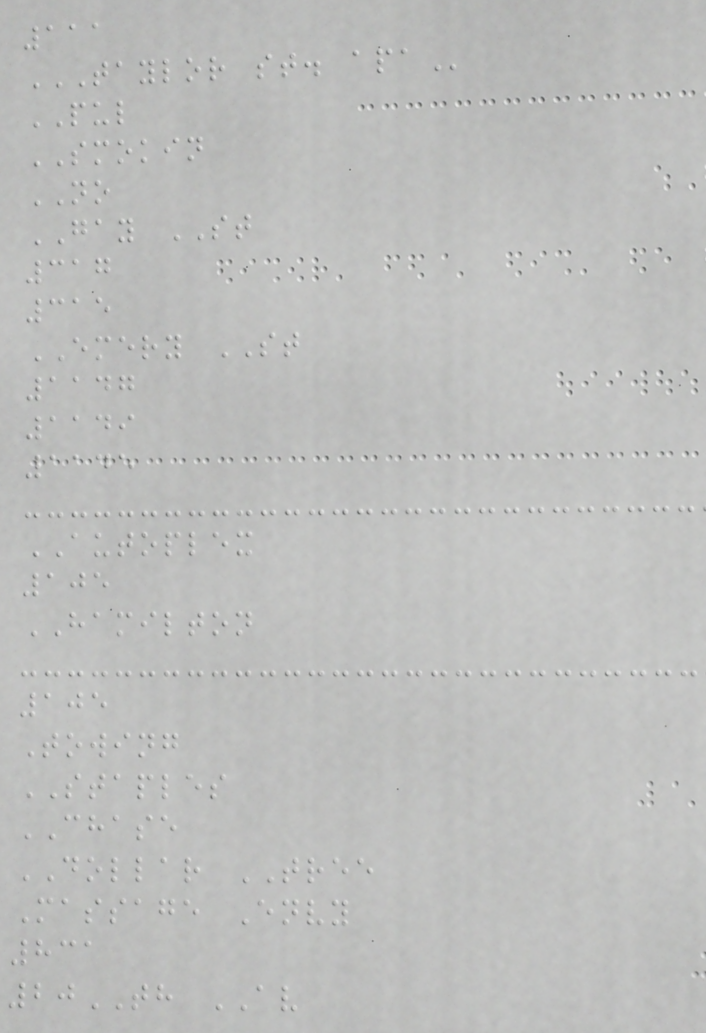111
TAYLOR ST. APA
PUL
SMOKIN
NO
GAY ST
317
315
EMERY ST
1147
1149
1145
AUTOPLEX
105
HAMILTON
105
Towing
STAPLES
CHASE
DOLLAR TREE
Massage Envy
831
20TH AV
